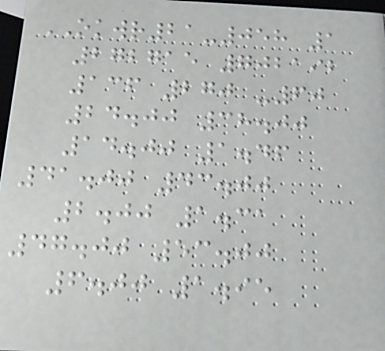OKWR21-058 1
272715 702192
136 270 -60
24.00 38.00
14.00 1.46
41.00 43.00
2.00 1.31
47.00 53.00
6.00 1.95
